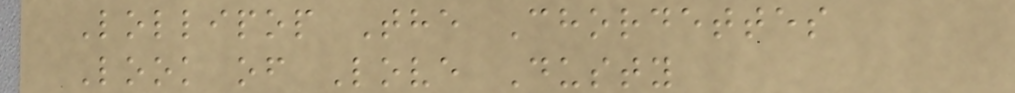Lollipop The Chordettes
Look of Love Dusty
